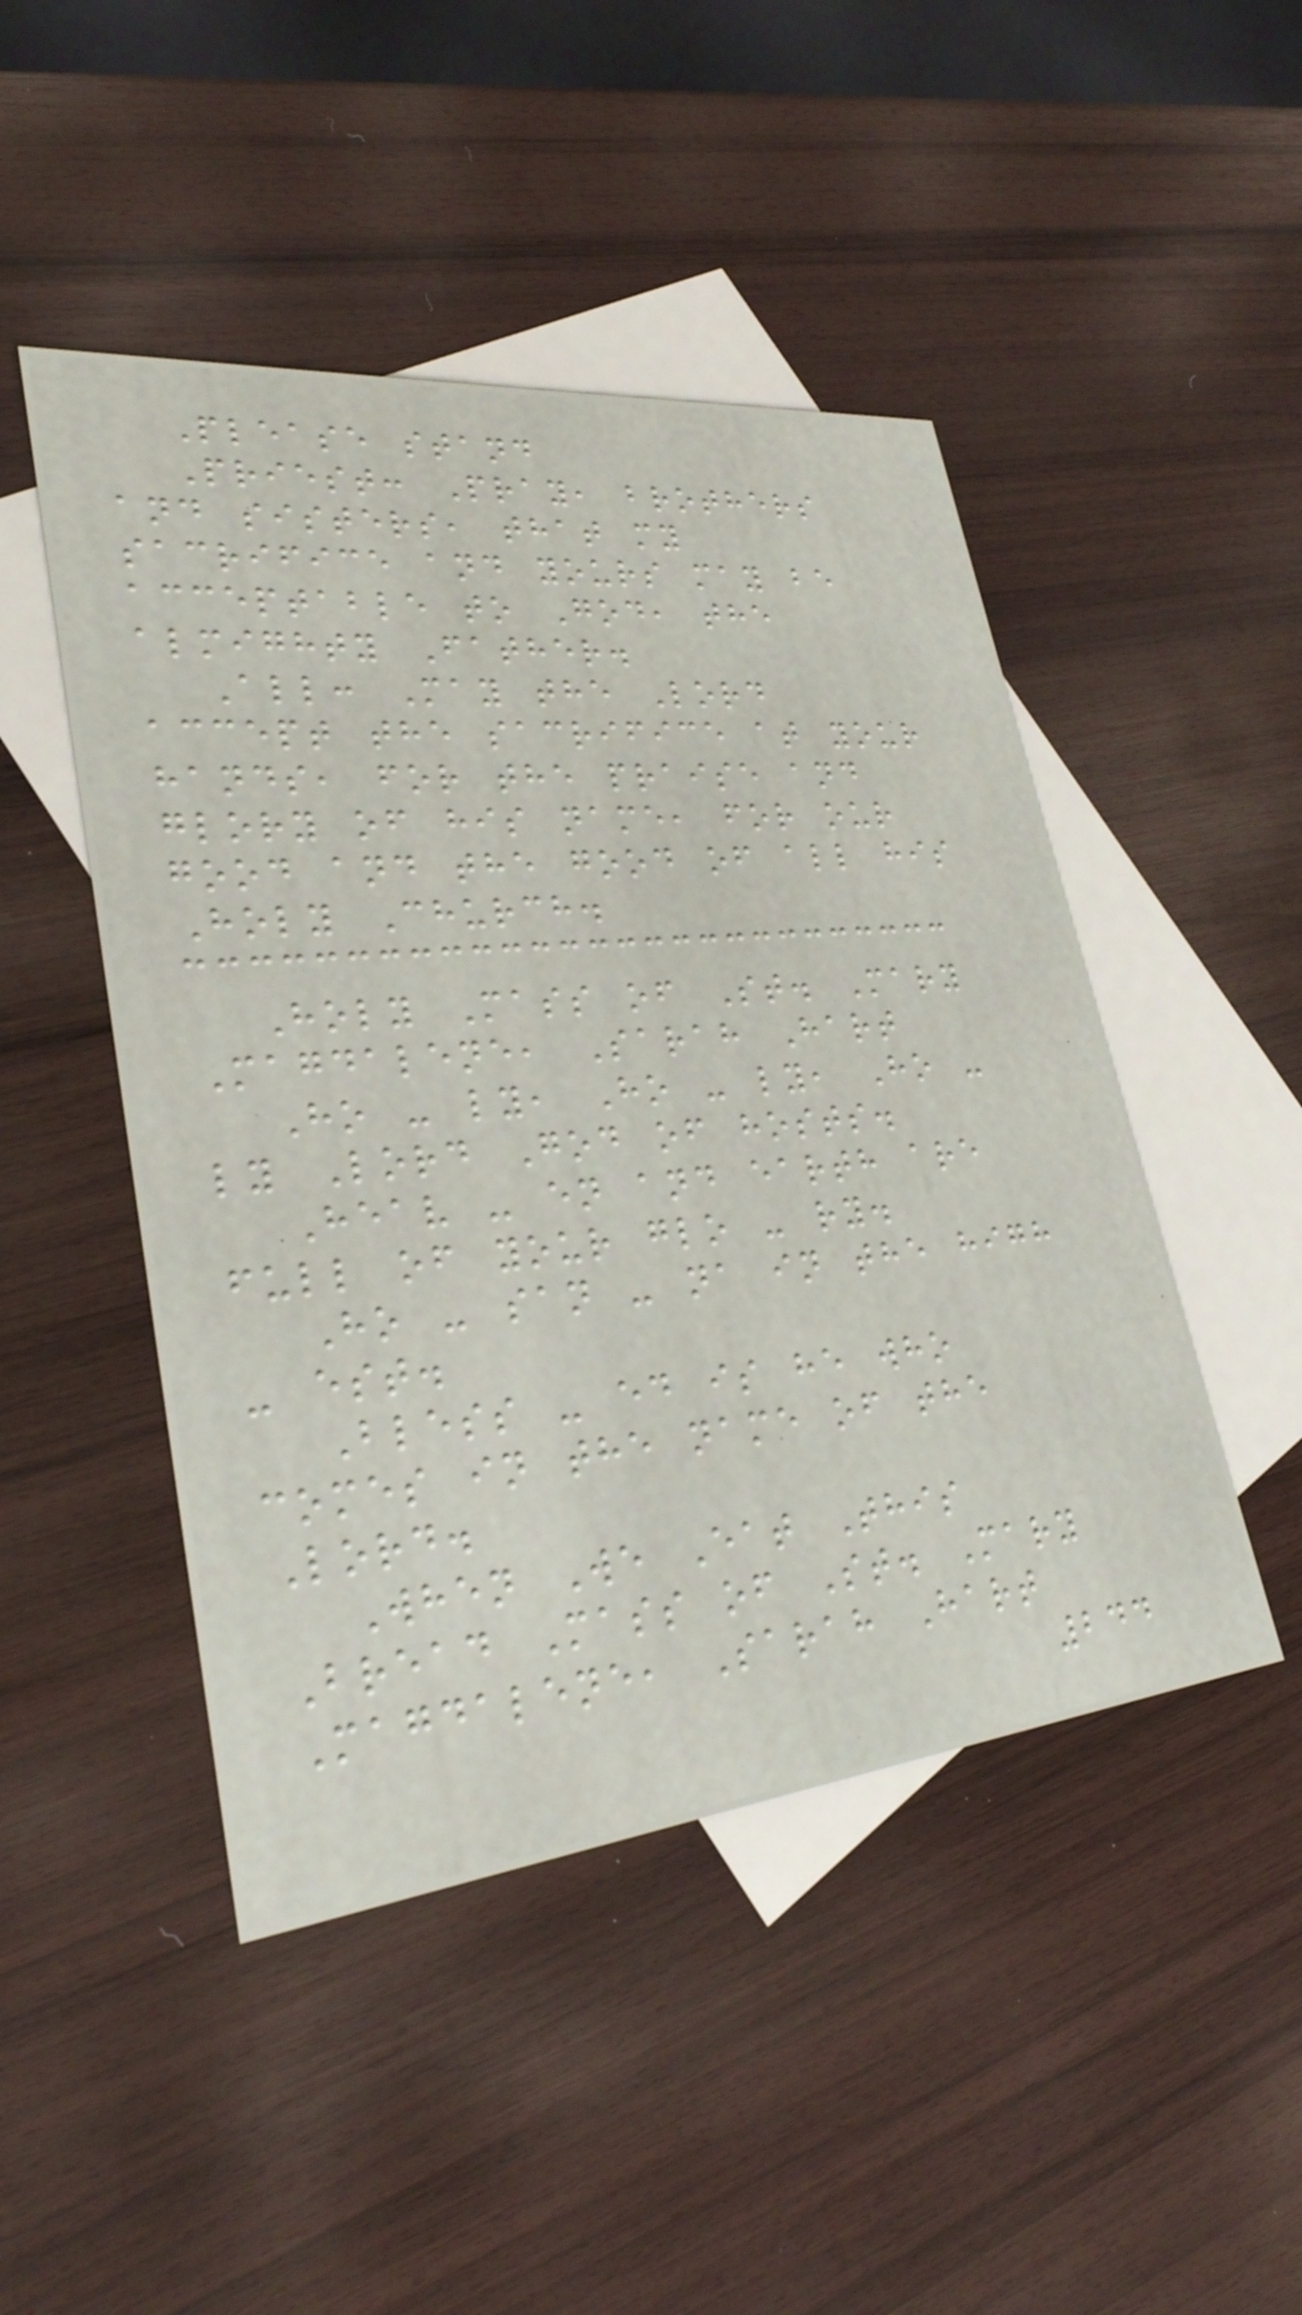Please stand
Priest: Pray, brothers
and sisters, that my
sacrifice and yours may be
acceptable to God, the
almighty Father.
All: May the Lord
accept the sacrifice at your
hands, for the praise and
glory of his name, for our
good and the good of all his
Holy Church.
Holy Mass of St. Mary
Magdalene, Sarah Hart
Ho - ly, Ho - ly, Ho -
ly Lord God of hosts.
Heav - en and earth are
full of your glo - ry.
Ho - san - na in the high
- est.
Bless - ed is he who
comes in the name of the
Lord.
When We Eat This
Bread Mass of St. Mary
Magdalene, Sarah Hart
244
